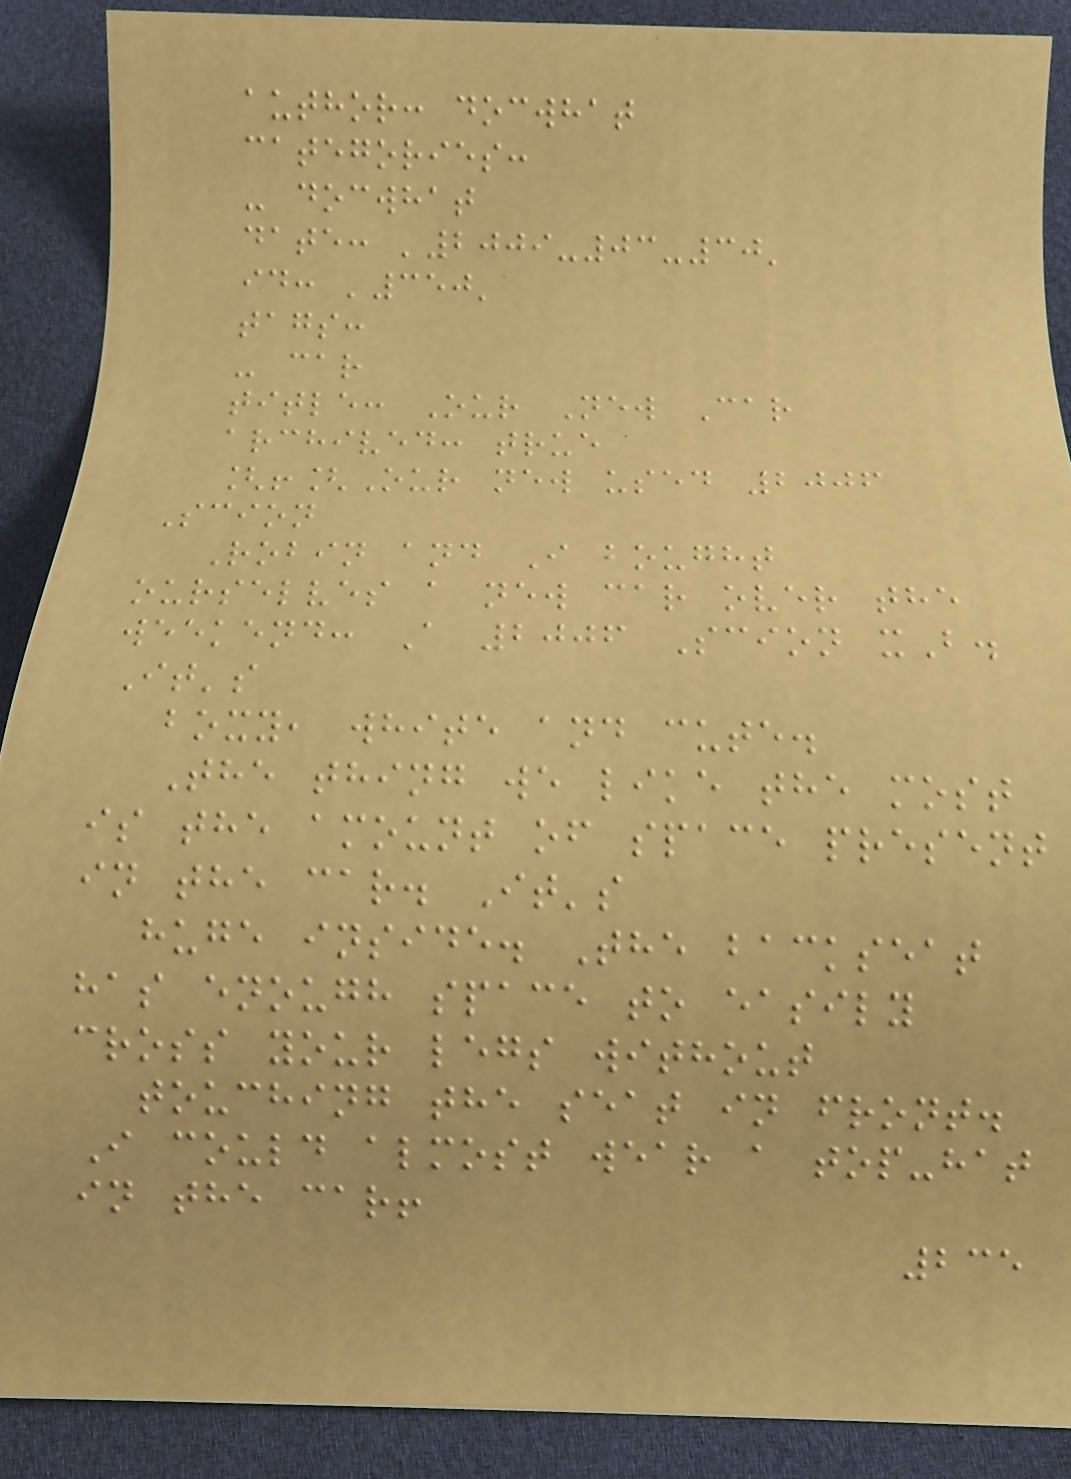author: docwhat
categories:
- docwhat
date: '2009-03-30'
id: '350'
tags:
- car
title: Our New Car
archived: true
[![Our new used 2006
Scion
Robin and I bought
ourselves a new car over the
weekend: A 2006 Scion xB.
It's
boxy, white and cute.
The thing we like the most
is the amount of space present
in the car. It's
huge inside. The backseat
has enough space to easily
cross your legs without
touching the seat in front.
I could almost wear a top-hat
in the car!
235
